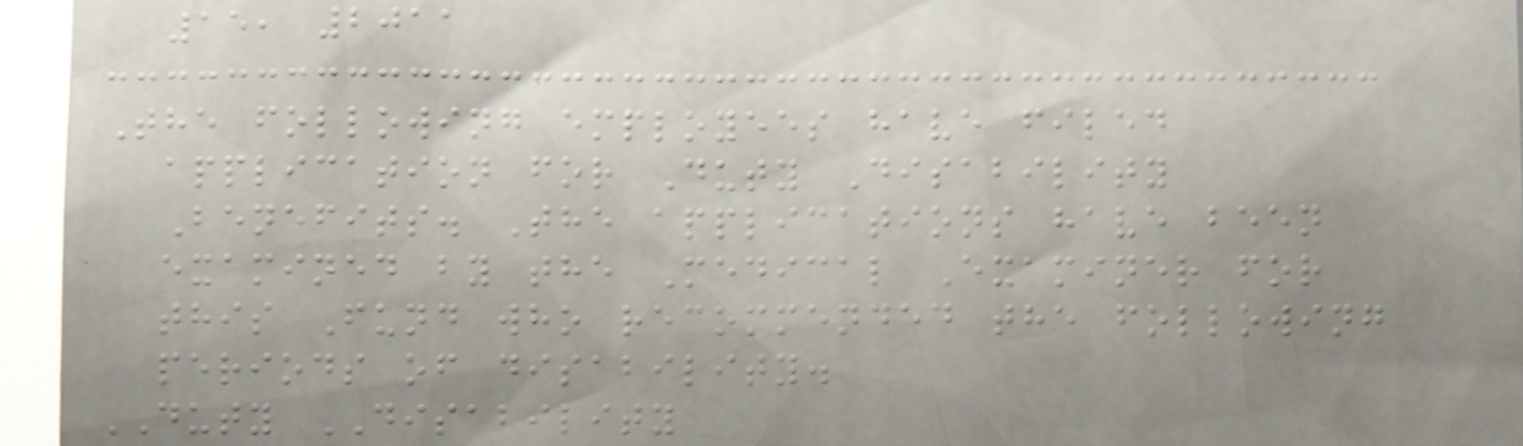15, 2011
The following employees have filed
application for Duty Disability
Benefits. The applications have been
examined by the Medical Examiner for
this Fund who recommended the following
periods of disability.
DUTY DISABILITY
